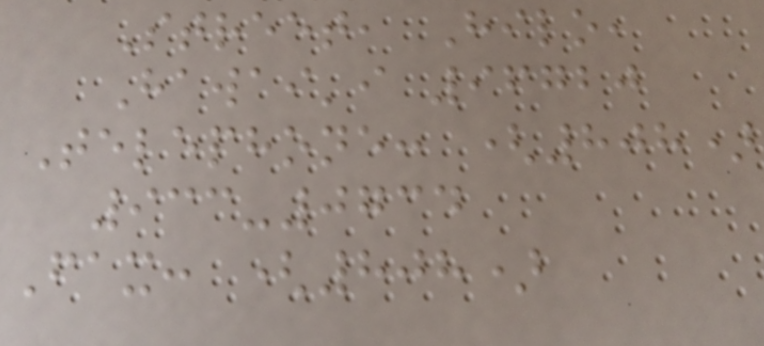Street, Hilo,
Hawai'i 96720
Telephone: (808)
933-0734
Fax: (808)
